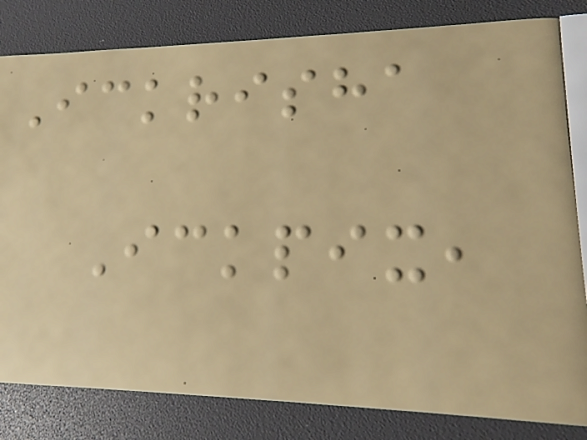Ickrisha
Ickpix,
